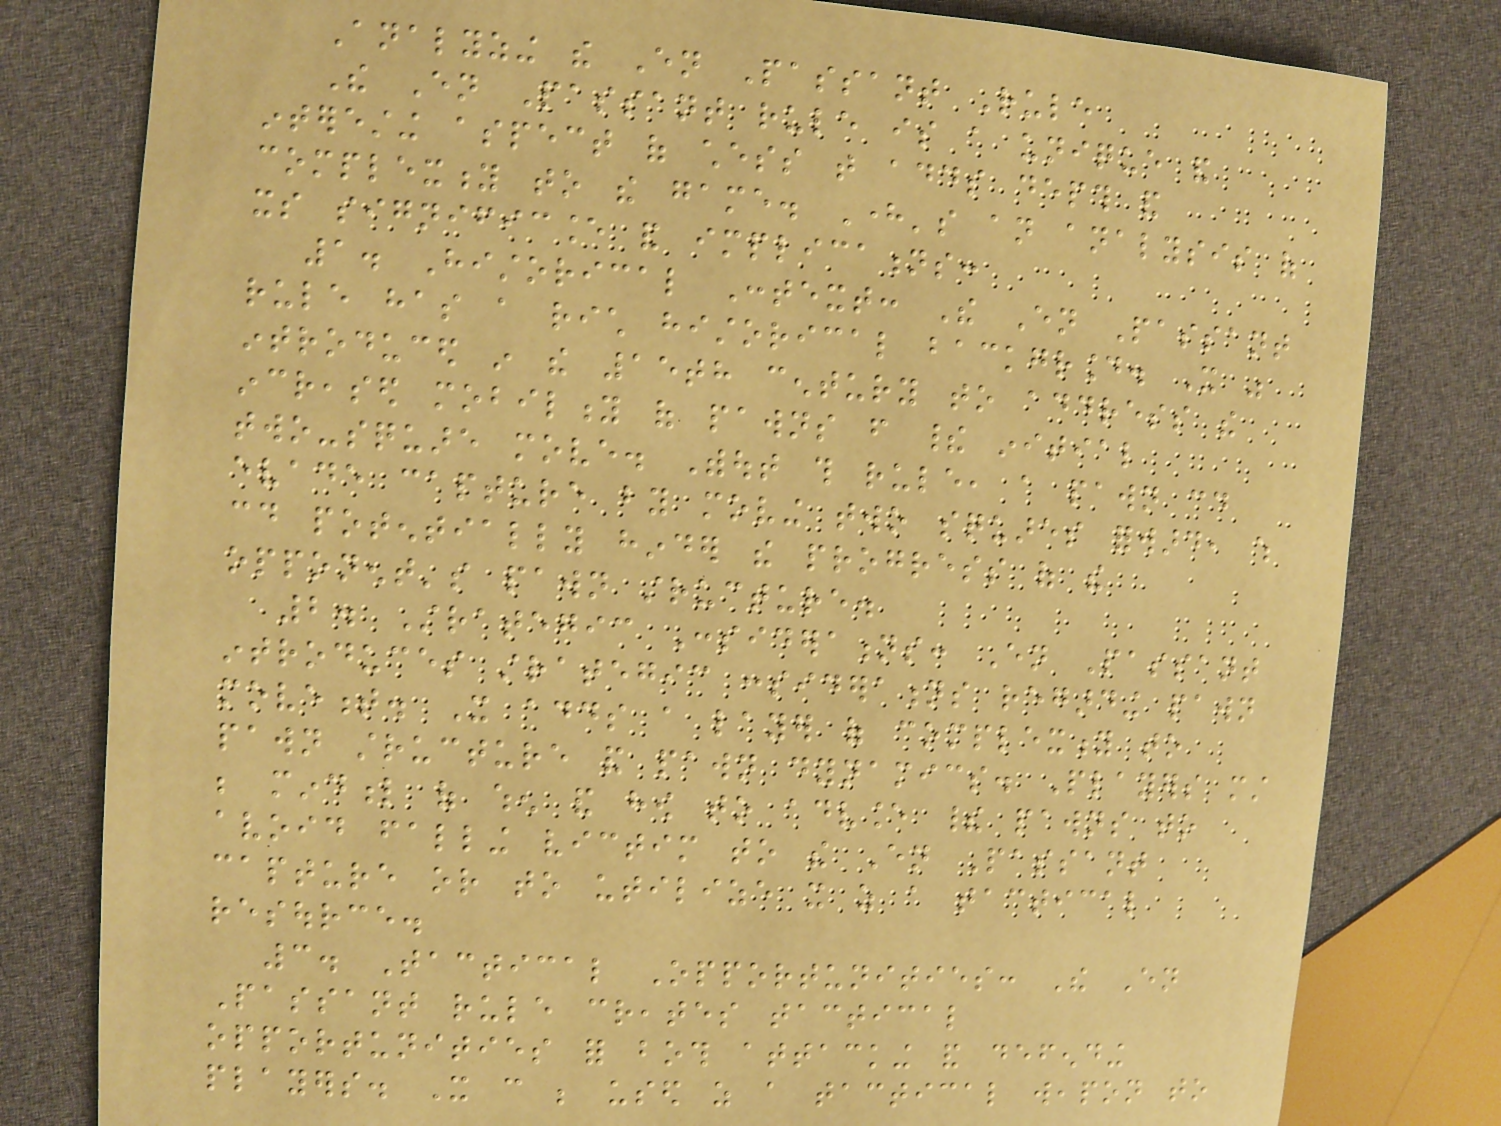Analyzing the En Passant Rule
The En Passant rule is a unique and
interesting aspect of chess that adds depth and
complexity to the game. Here's an analysis of
its significance and implications:
1. Historical Context: The En Passant
rule has a rich historical background. It was
introduced in the 15th century to address the
increased mobility of pawns from their initial
two-square move. Without this rule, a pawn could
evade capture by moving two squares forward, which
could potentially hinder the progress of the
opponent's pawn structure.
2. Strategic Considerations: En Passant
introduces strategic considerations regarding pawn
movement. It adds a layer of complexity to
pawn structure and pawn dynamics. Players must
be mindful of when and how to advance their pawns to
avoid falling victim to the En Passant
capture or to utilize it as a tactical
resource.
3. Tactical Opportunities: The En
Passant rule creates tactical
opportunities for both attacking and defending
players. It can be used as a tactical weapon to
